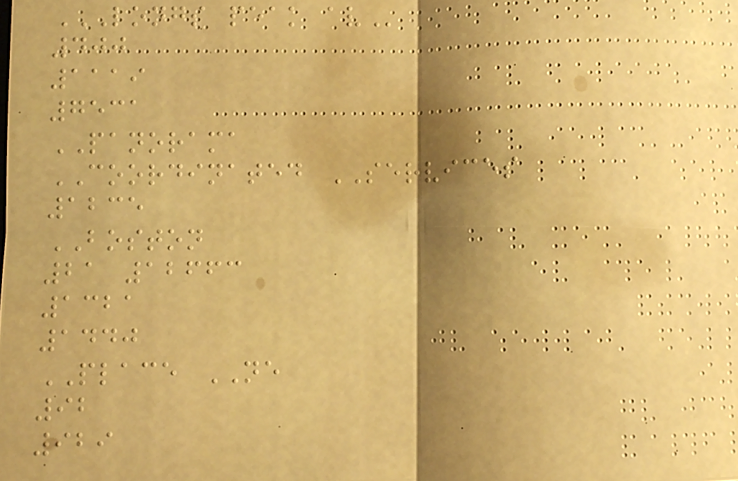LONGS PEAK AV
400
1119
7531
PANORAMA
COORDINATED SERVICES
1235
BOSTON
21 12663
1321
1440
PLACE NE
92
929
